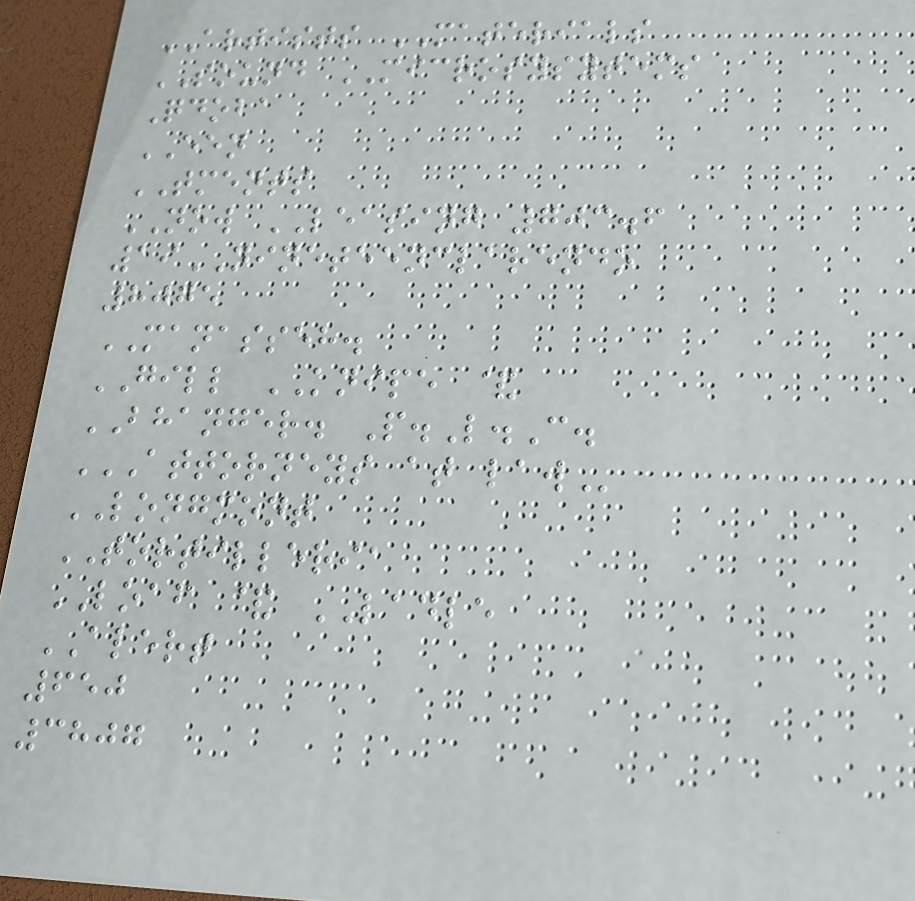ARTISTS MATERIALS
SOUND MICROSYSYTEMS
Qdoba
EEN
TMENTS
NOW LEASING 703.6
19NINETEENCLARENDO
8075
MANASSEH.
GILL KNIPE &
BHANGER. P.L.C.
ATTORNEYS AT LAW
LONGMONT
TORTILLERIA
LOAF & LADLE
ALERT
650
3807
